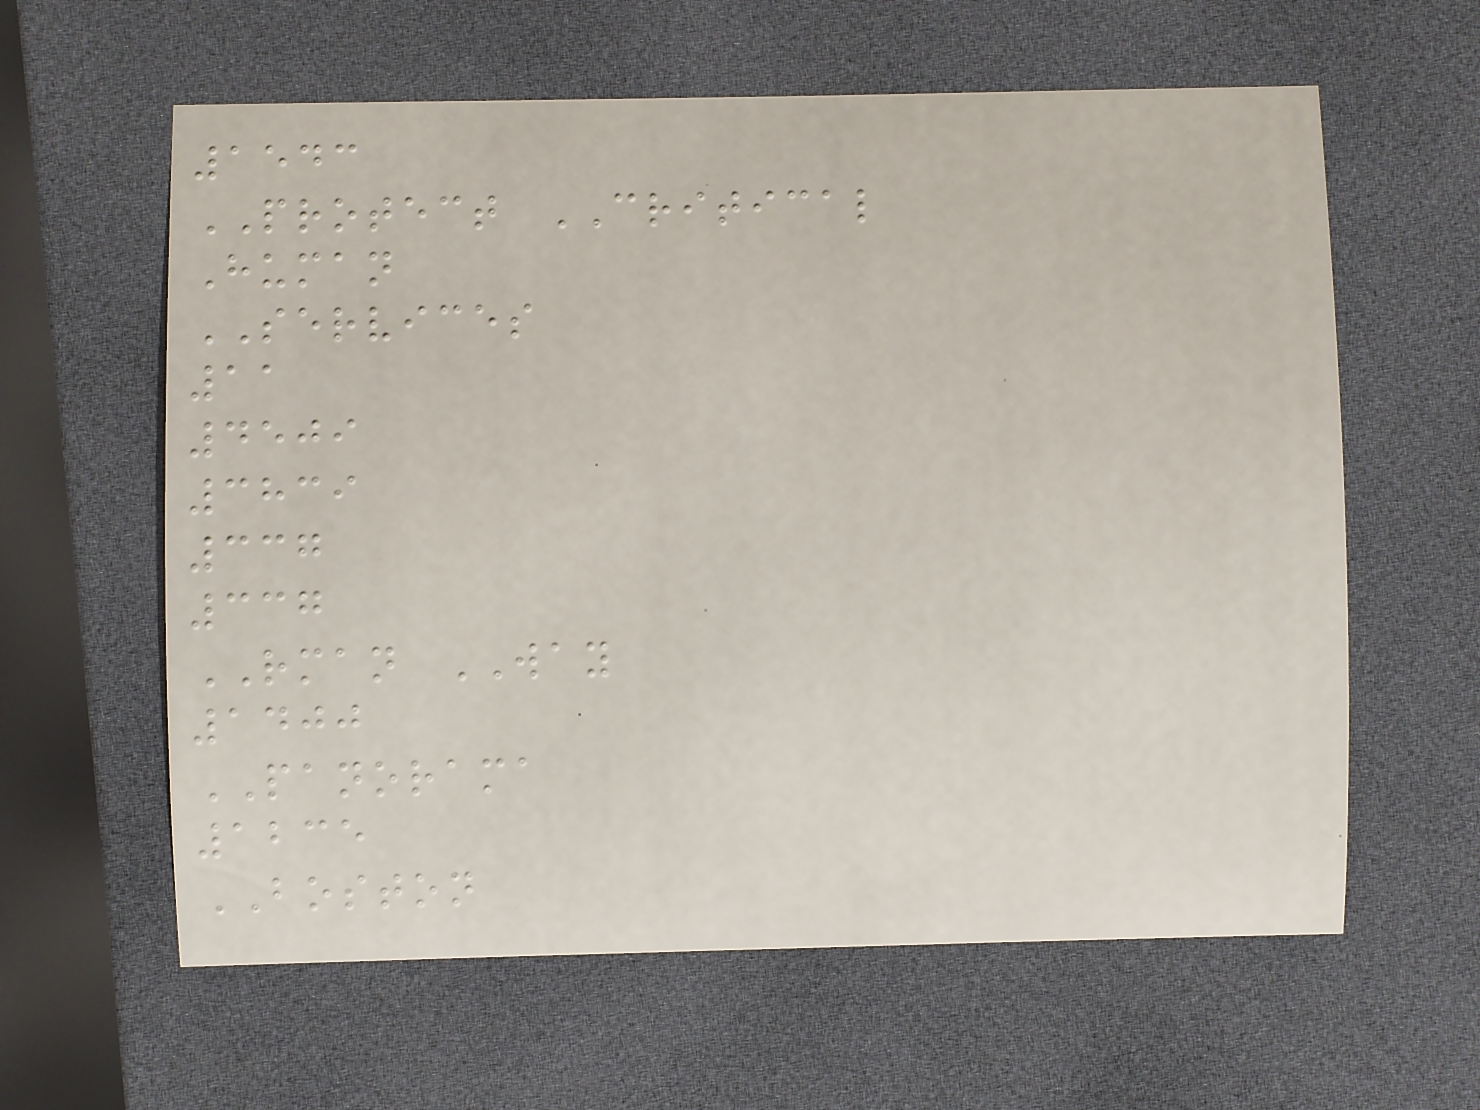1543
PROTECT CRITICAL
Human
SERVICES
11
4509
3839
337
337
RMAN WAY
1400
PANORAMA
1235
BOSTON
